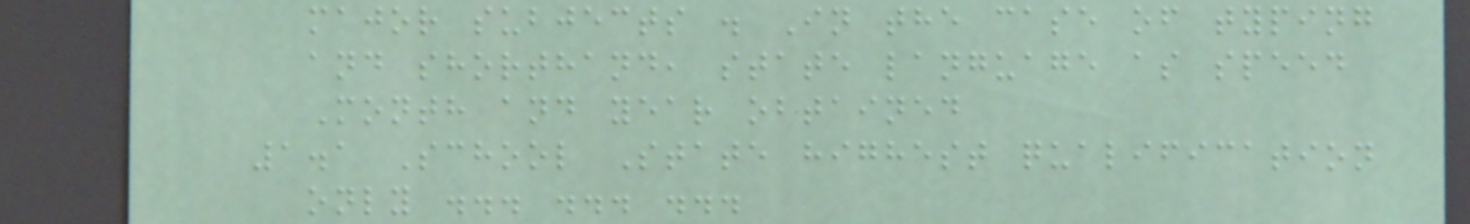major subjects . In the case of typing
and shorthand, state language as speed
Month and year obtained
1.1 School State highest qualification
only ... ... ...
